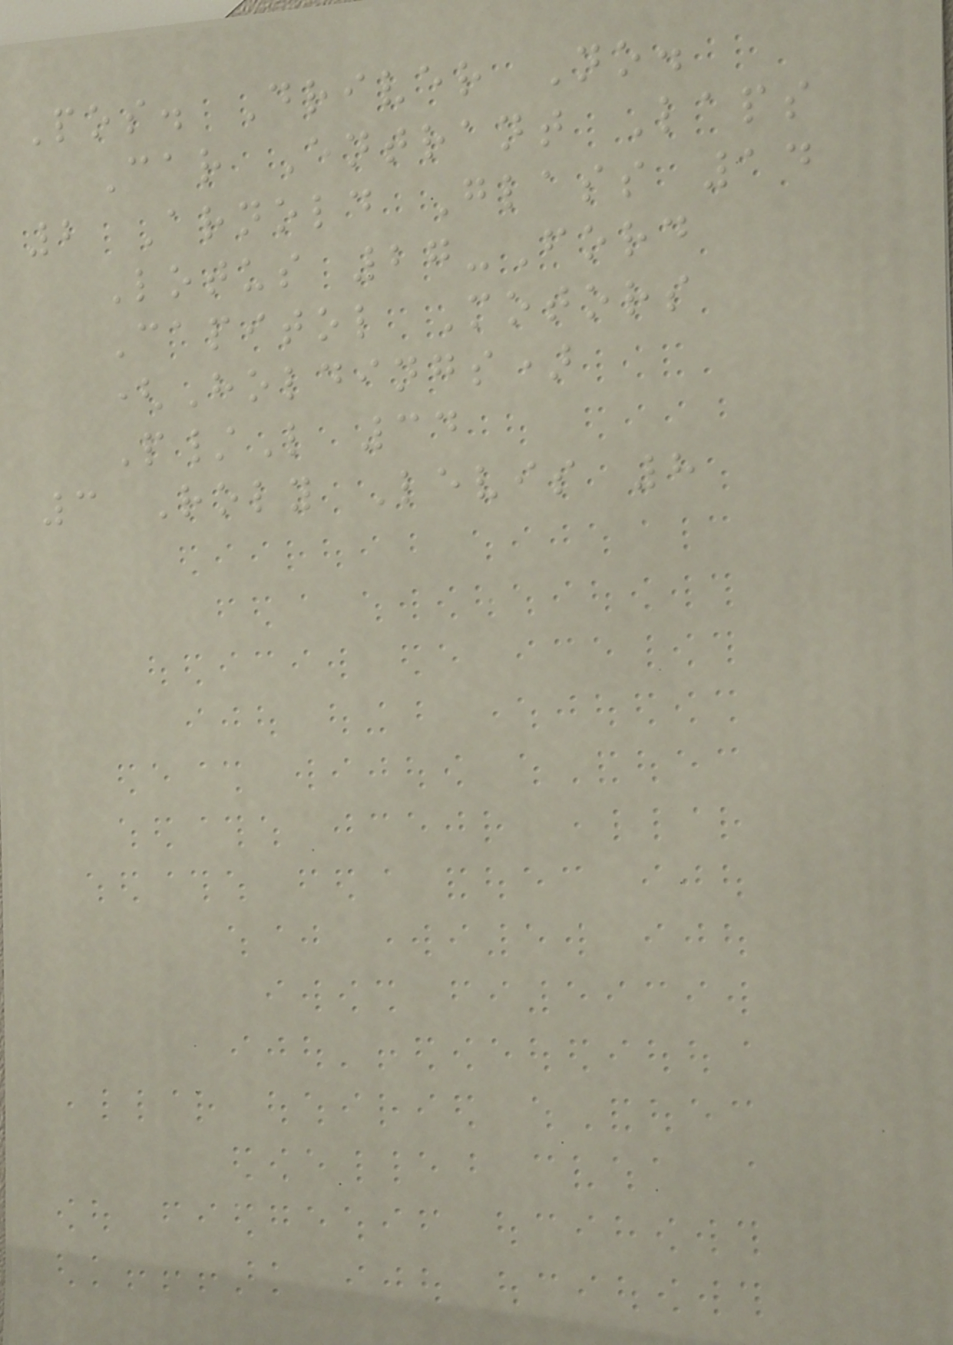Pos. Driver No.
Car Entrant Laps
2 Arnold Glass 14
Lotus 27-Ford
Capitol Motors
(Holdings)
P/L 34
3 Roly Levis 8
